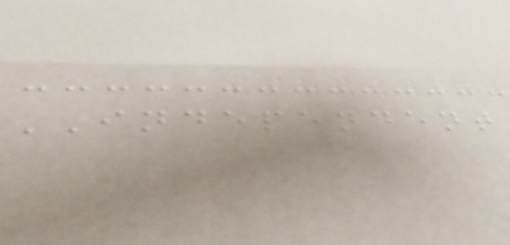INDEPENDENT
